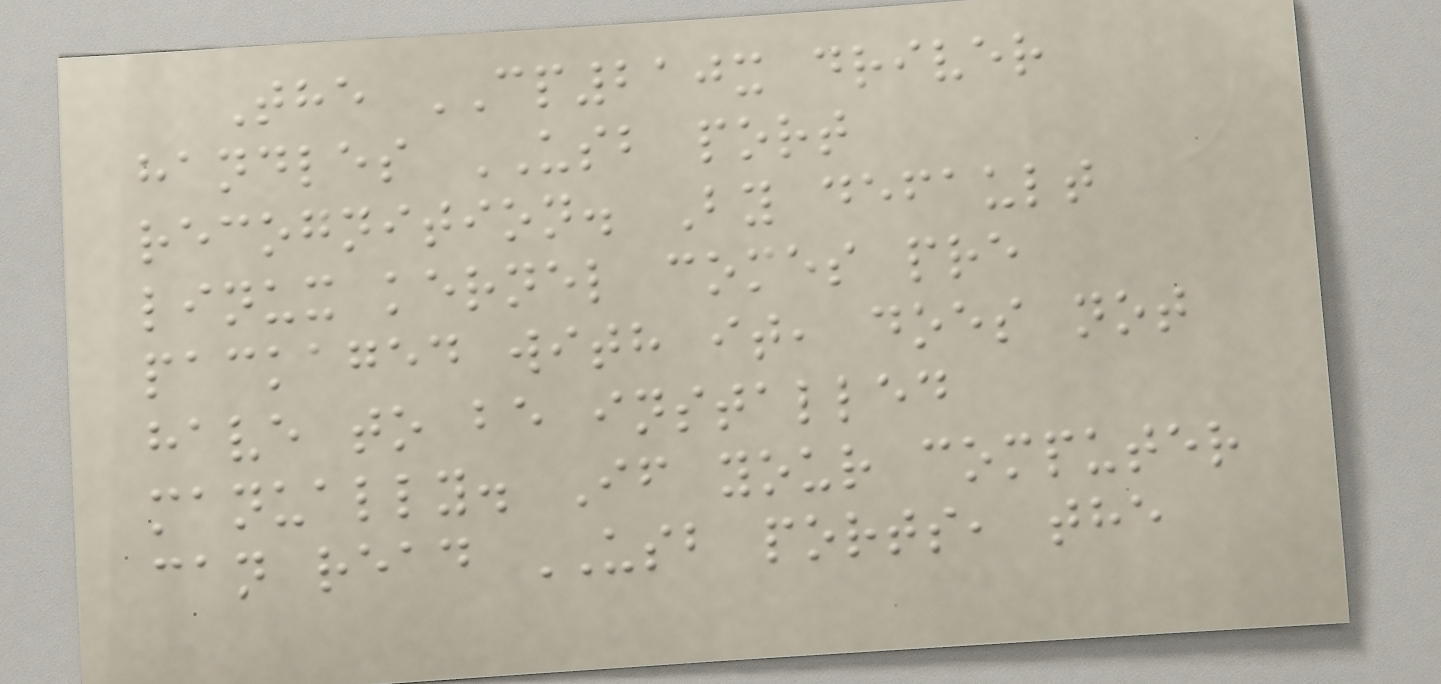The CP210x driver
handles USB port
recognition. By default
linux kernel comes pre
packaged with it, does not
have to be installed
manually. If your computer
can read USB ports, the
